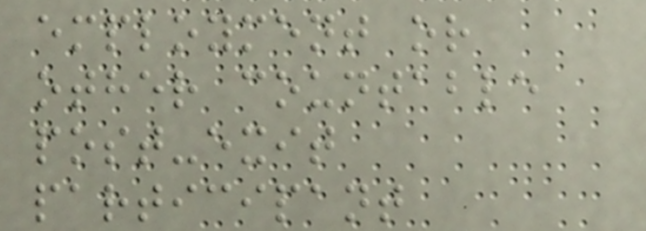employment or
other countable
post-exit
participant
